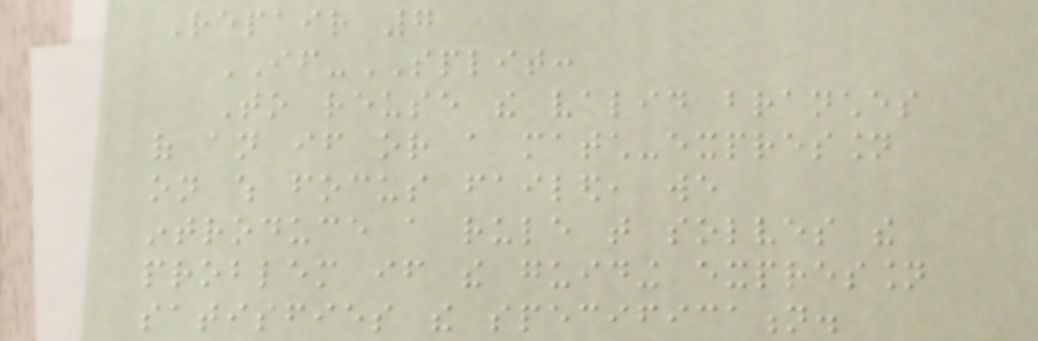Repair 7
IF-SPLIT:
To reuse the valid branches
of an if or a match-expression
on which focus failed, we
introduce a rule that solves the
problem if the guiding expression
satisfies the specification.
